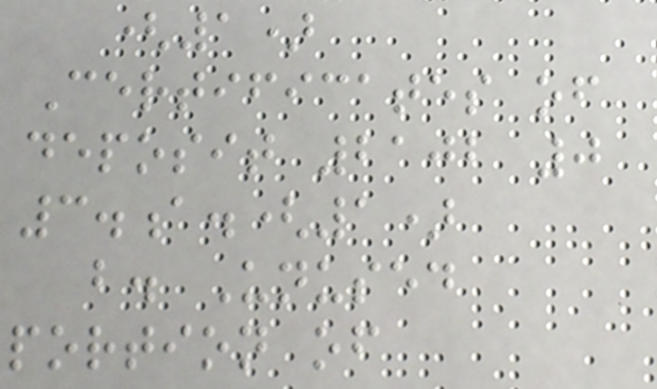(1)
Certificates of
deposit 2102 0
3.a.(1)
b. Unused
portion of
